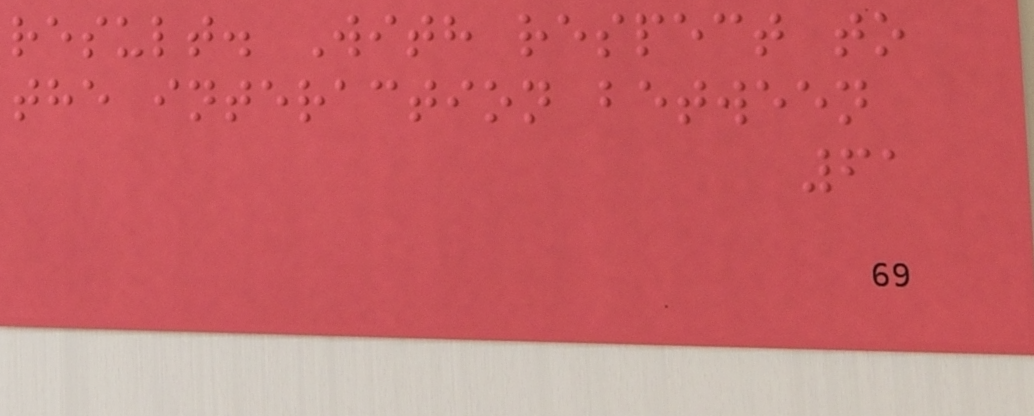result. With respect to
the interaction between
61
